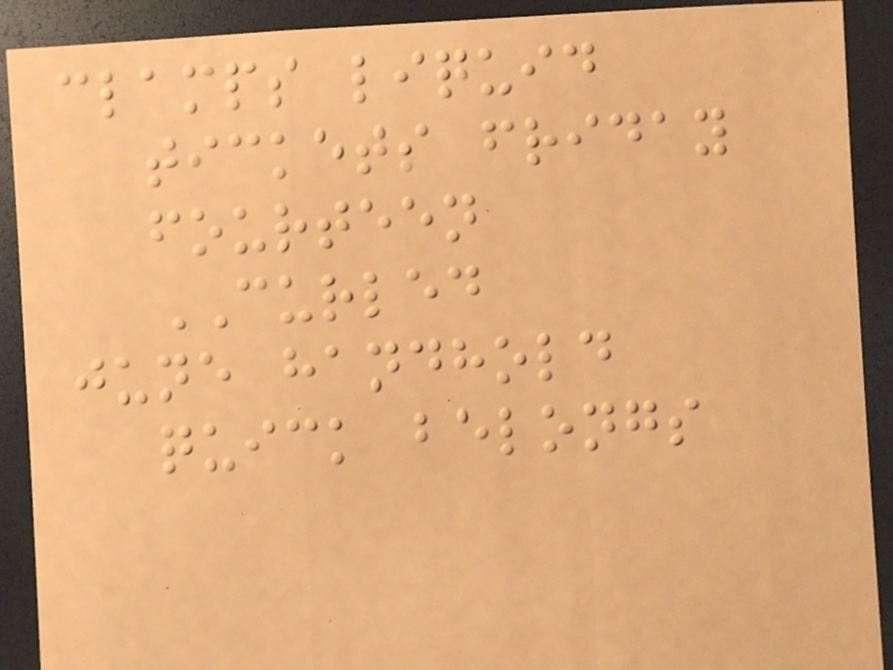clamps liquid
tickets friday
fourteen
CURLED
june handhold
quick belongs
